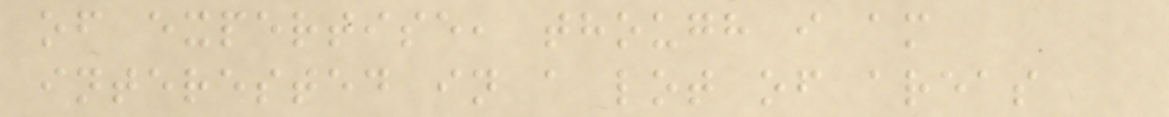of expertise, though i am
interested in a lot of areas
